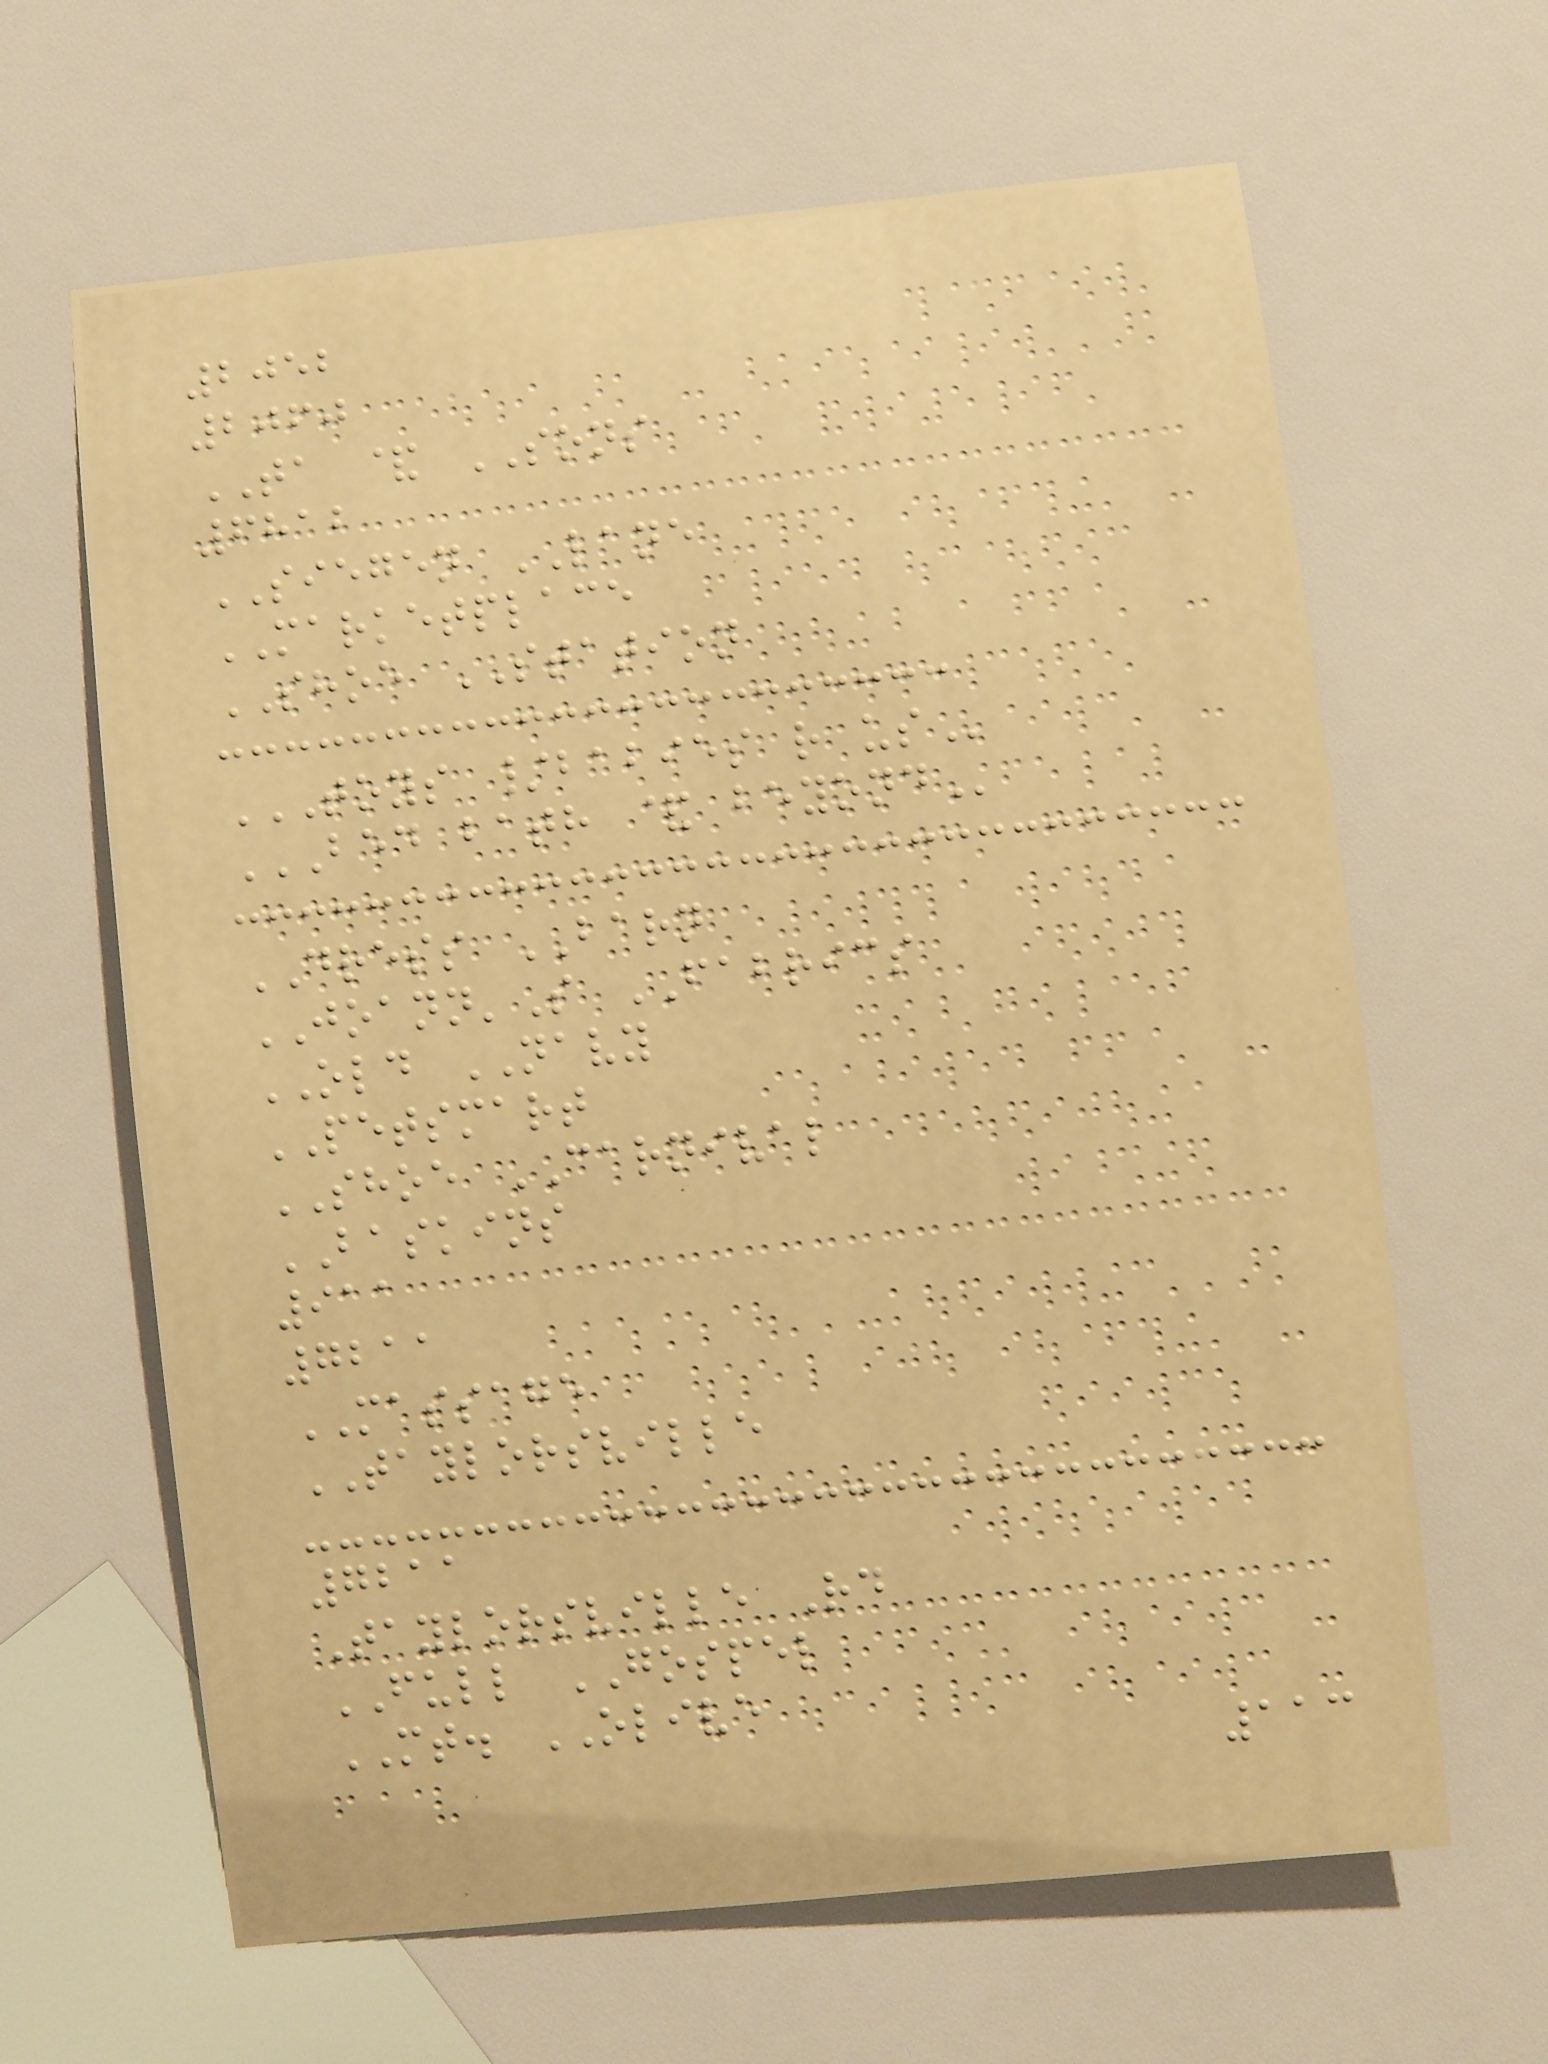2052
2060
TA & SONS
6812
SIEGEN LANE
MARKETPLACE
SHOE STATION
TOYS /BABIES R US
BED BATH & BEYOND
DRESS BARN
JOANN'S FABRICS
OLD NAVY
PETSMART
SHOE CARNIVAL
BASKINS
911
7211
MASSAGE
TAYLORSVILLE
7211
Taylorsville Rd
FULL GOSPEL
MT. OLIVE
113
